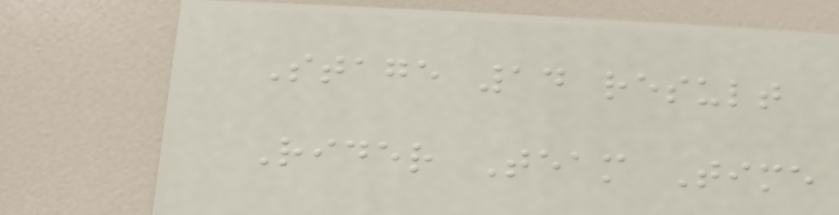Stage 14 result
Rider Team Time
